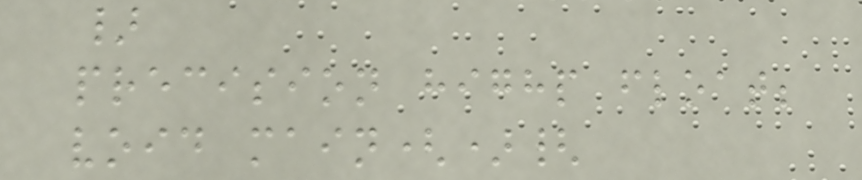}
precision highp float;
void main(){
